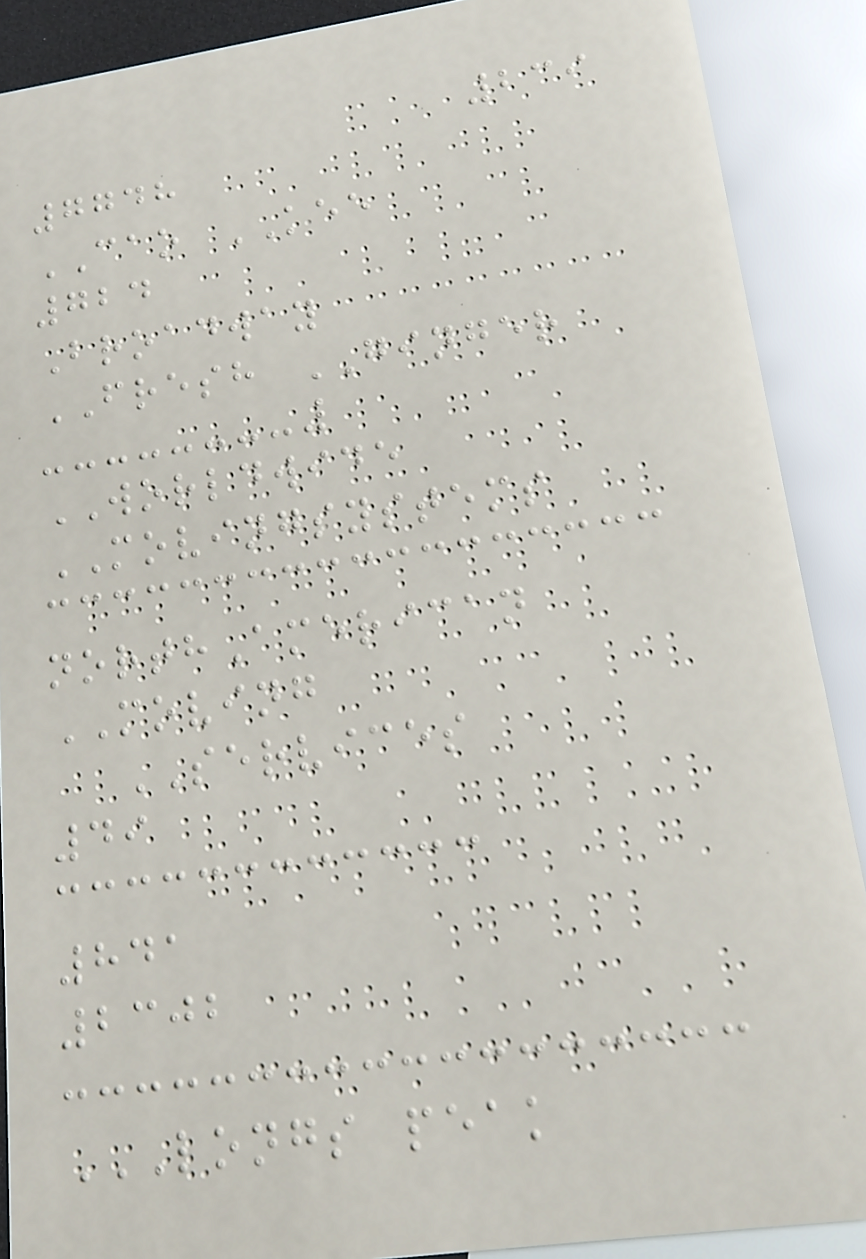239
7748
CAO KEE
724
Broadway
FRESH GINGER
WORLDWIDE
MOVINGSYSTEMS
northAmerican
MOVING
SERVICES
49
841
2302
LONGS PEAK
